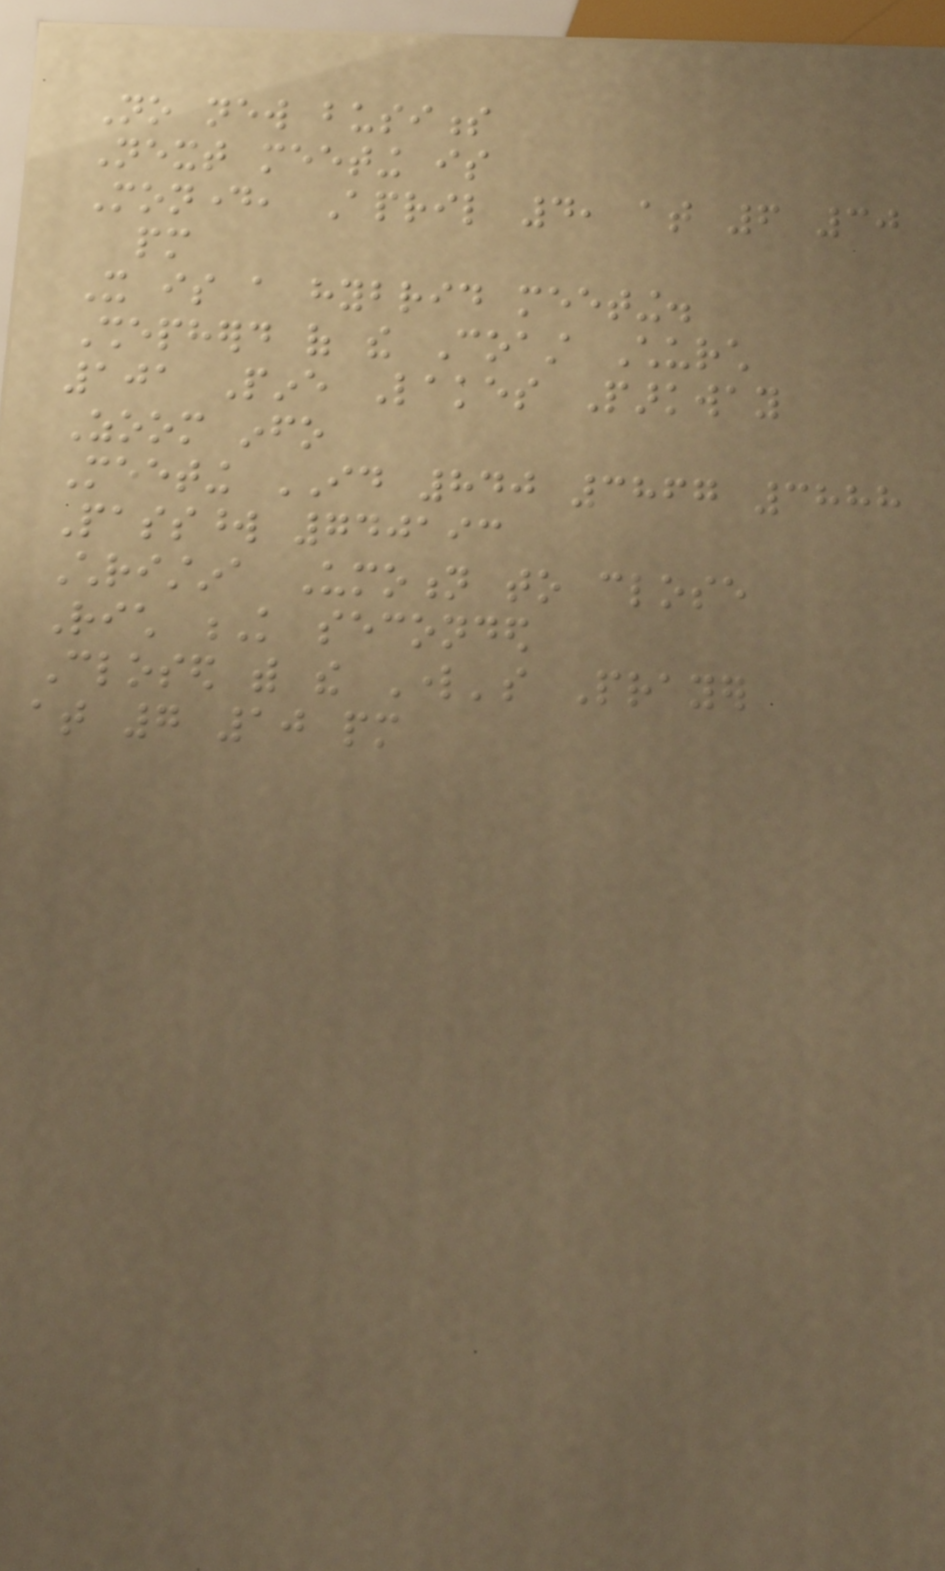No new business
Next meeting is
Monday, April 4, at 6 30
pm
It is a hybrid meeting.
Shepherd of the Coast Church
101 Pine Lakes Parkway
Zoom info
Meeting ID 840 3867 3888
Password 740193
Christina Umotion to close
Rich K seconded
Closed with the Lord's Prayer
at 7 10 pm
